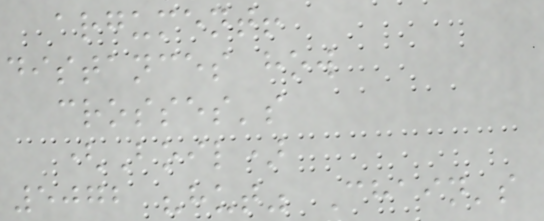argument!
distances how
crosses's
(Boil)
5072 "hut" Chain's
